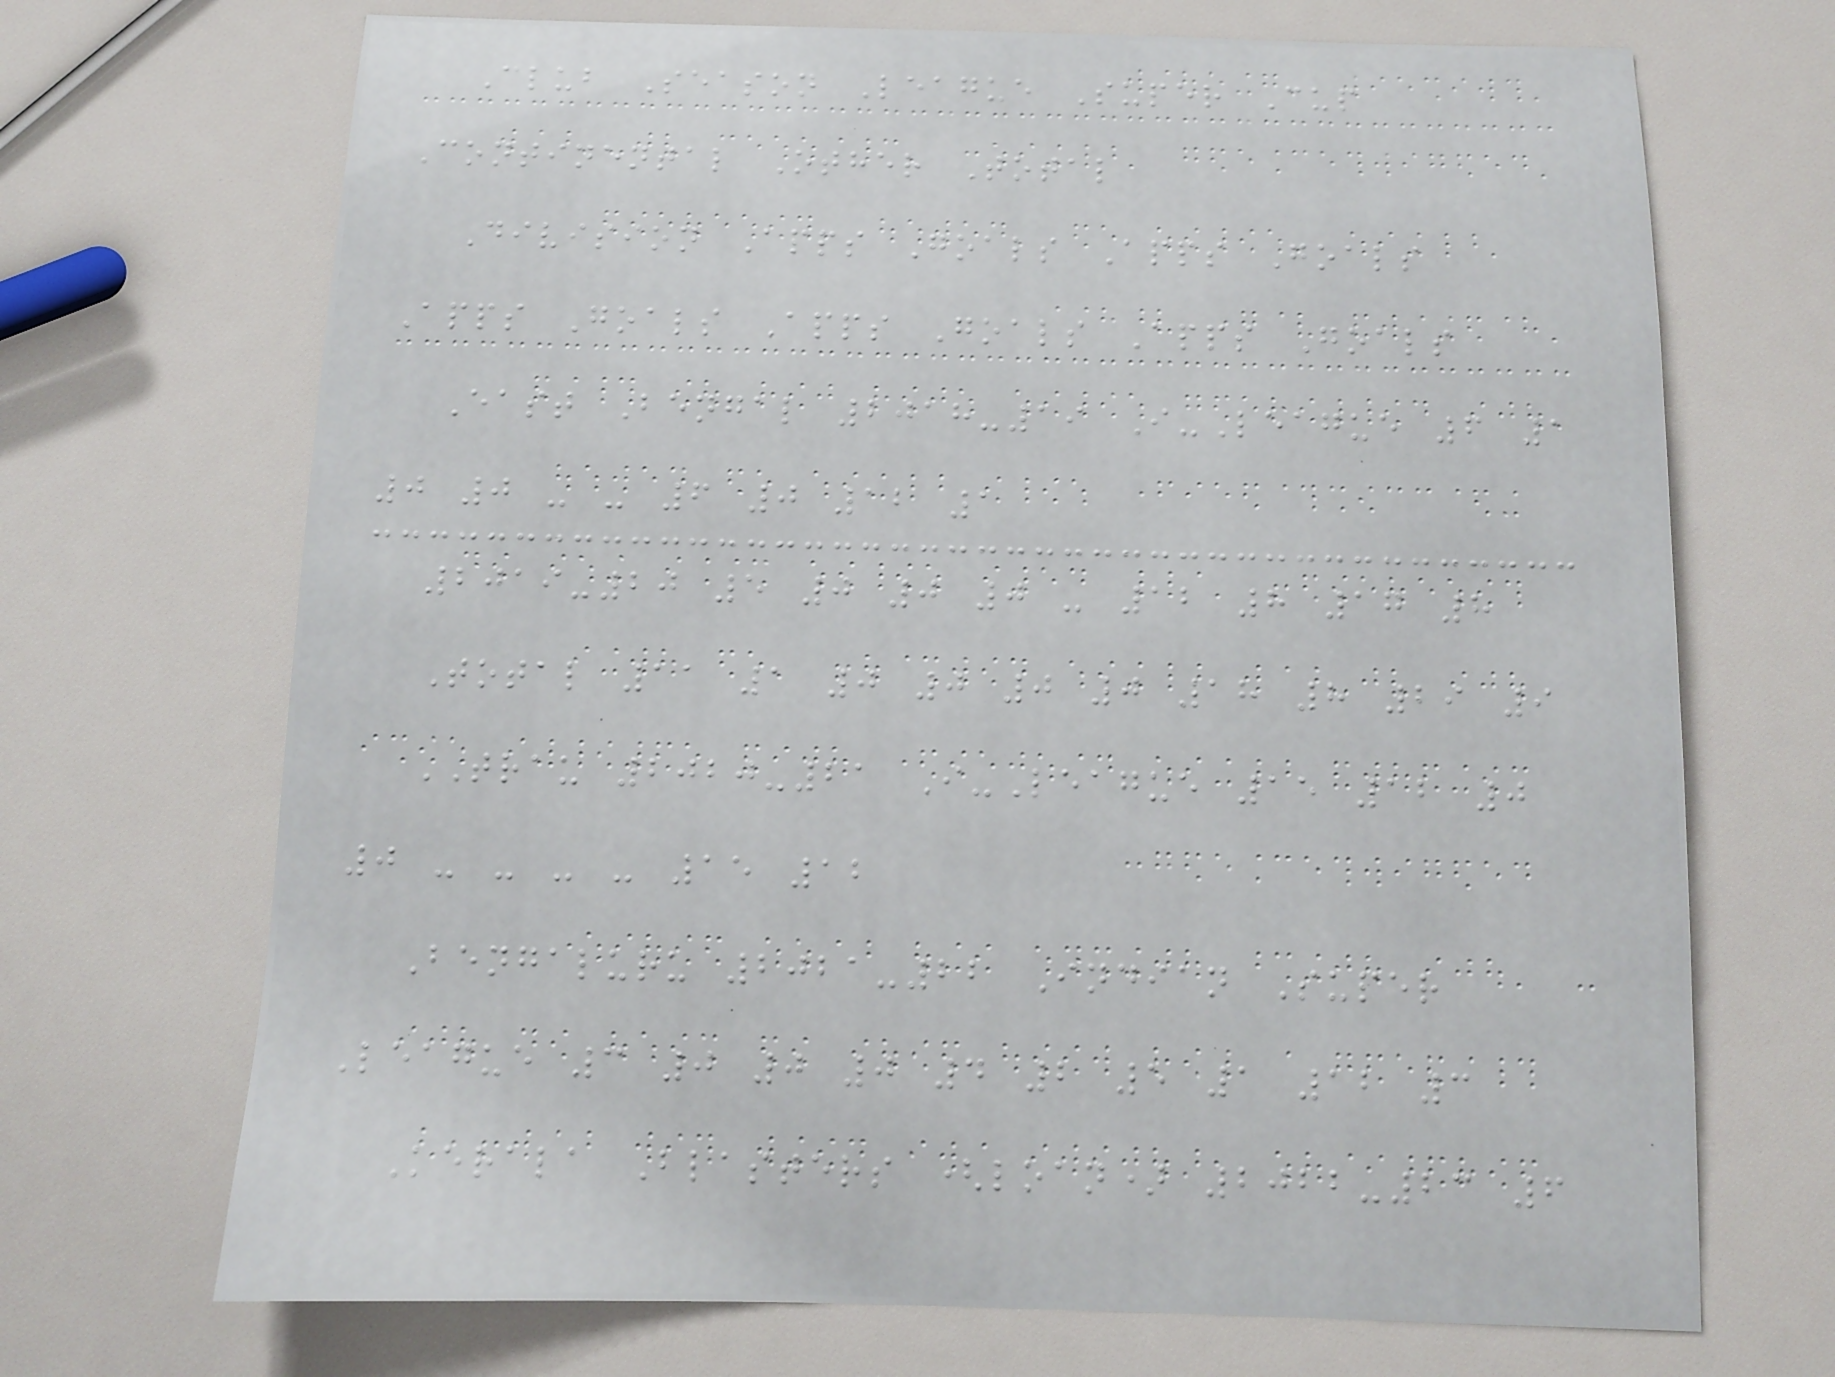Club Season League Super Cup
Continental Other Total
Division Apps Goals Apps Goals
Apps Goals Apps Goals Apps Goals
East Bengal 2018-19 I-League 6 1
0 0 - - 6 0 12 1
2019-20 5 0 0 0 - 12 8 17 8
Total 11 1 0 0 0 0 18 8 29 9
TRAU 2020-21 I-League 15 12 0
0 - - - - 15 12
Bengaluru 2021-22 Indian Super
League 3 0 0 0 4 2 5 1 12 3
Kerala Blasters (loan) 2022-23 6
